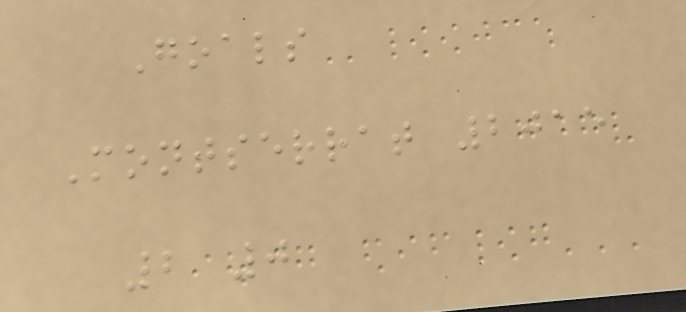Goals
Montserrat 2015
2 0
